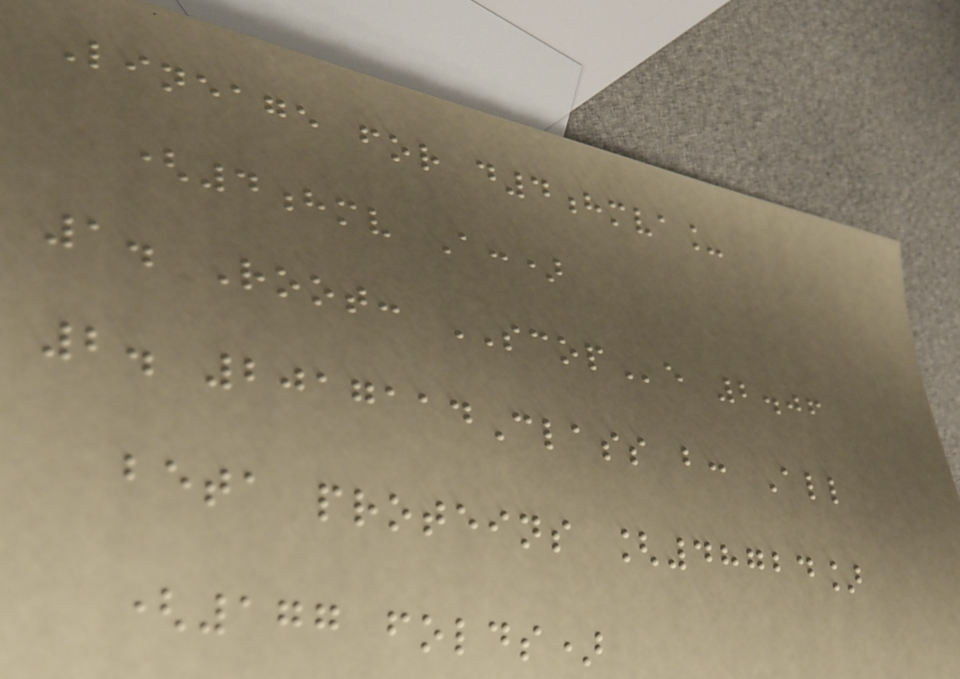Lineage for d4hmva_
(4hmv A:)
1. Root: SCOPe 2.06
2. 2017114Class b: All
beta proteins [48724]
(177 folds)
